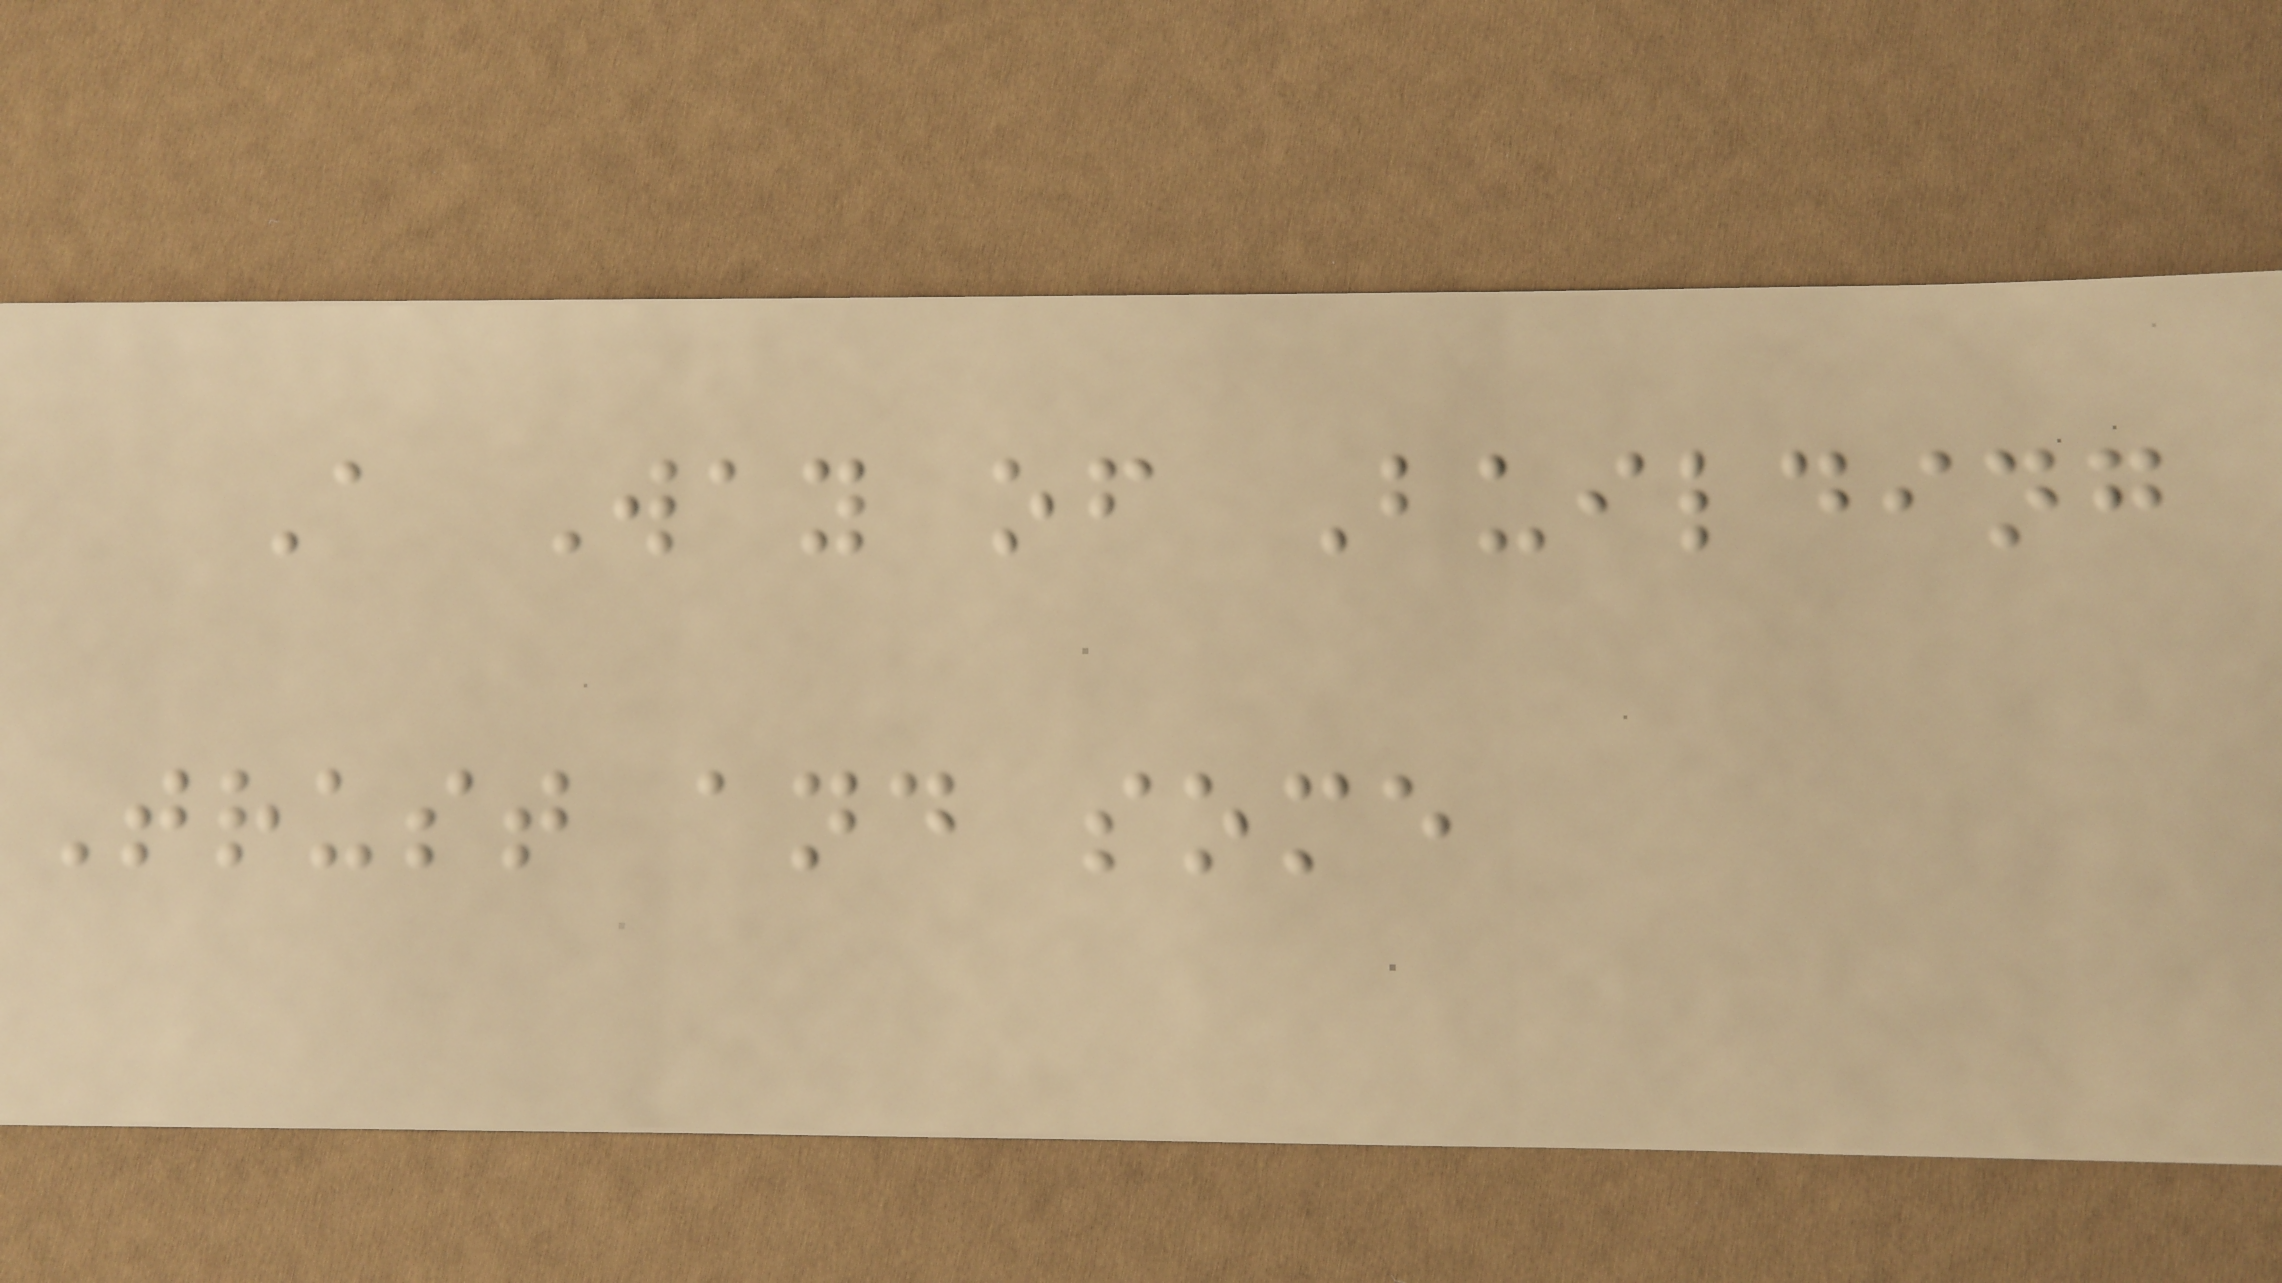A Way of Building
Trust and some
